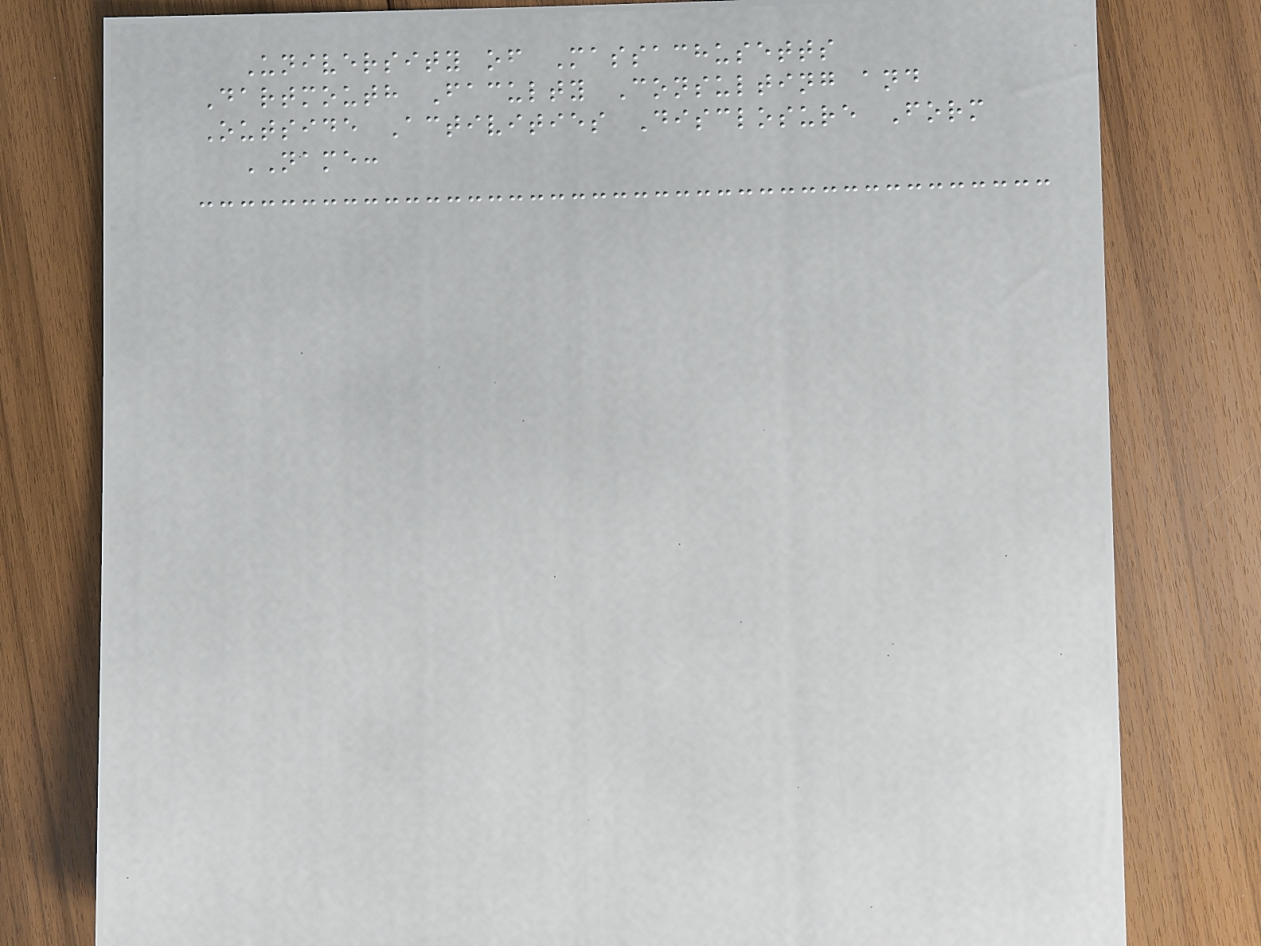University of Massachusetts
Dartmouth Faculty Consulting and
Outside Activities Disclosure Form
NAME:
